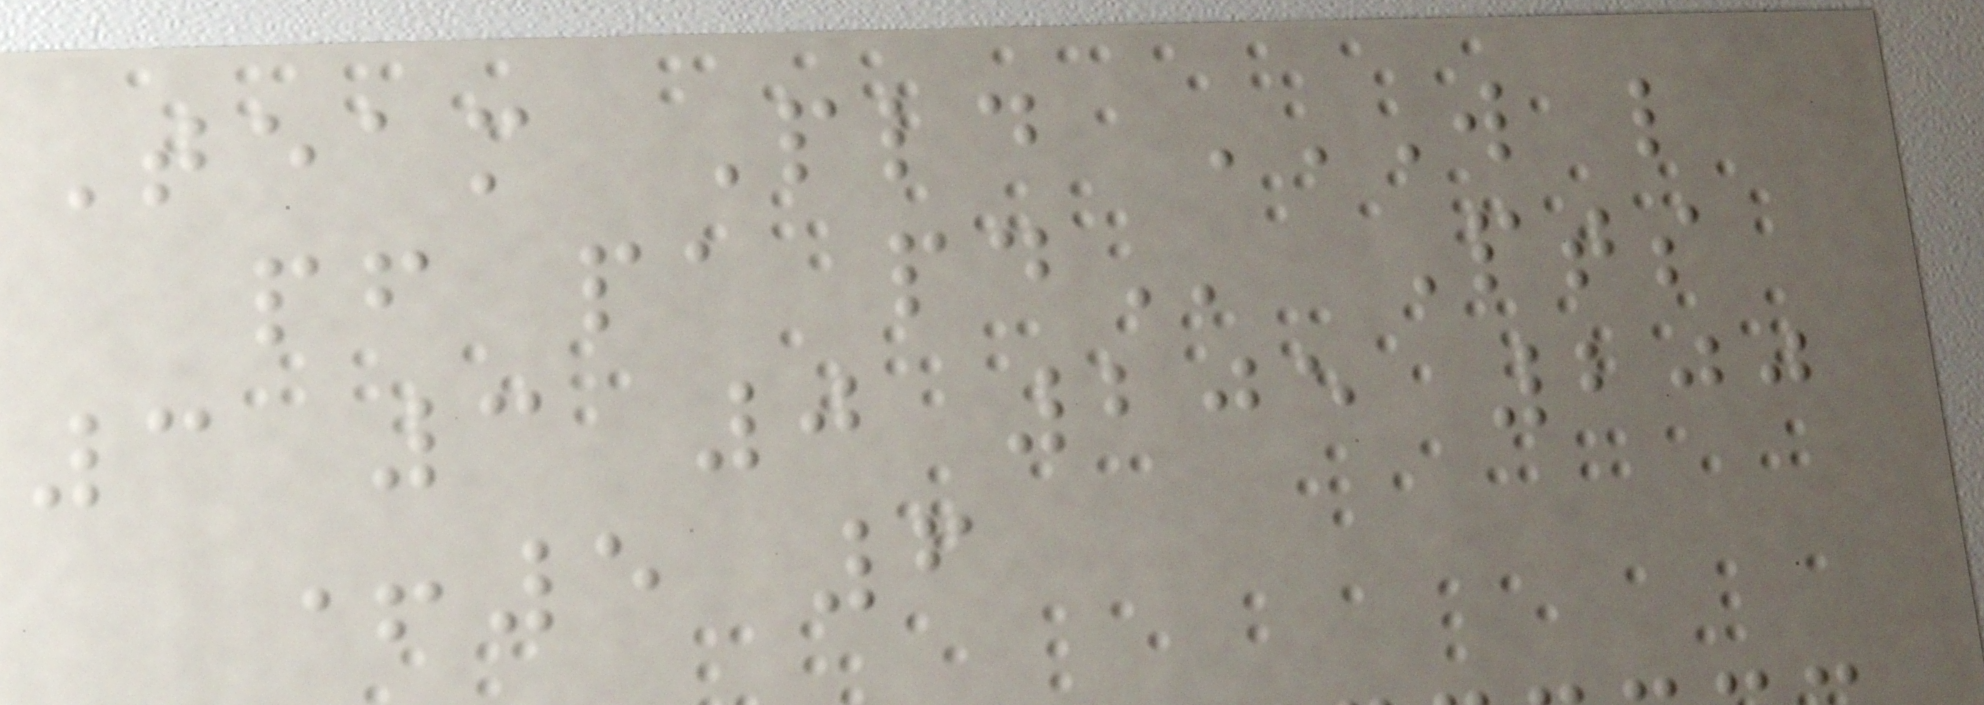Team Pld W L
PF PA PD Pts
3 3 0 205 200
+5 6
